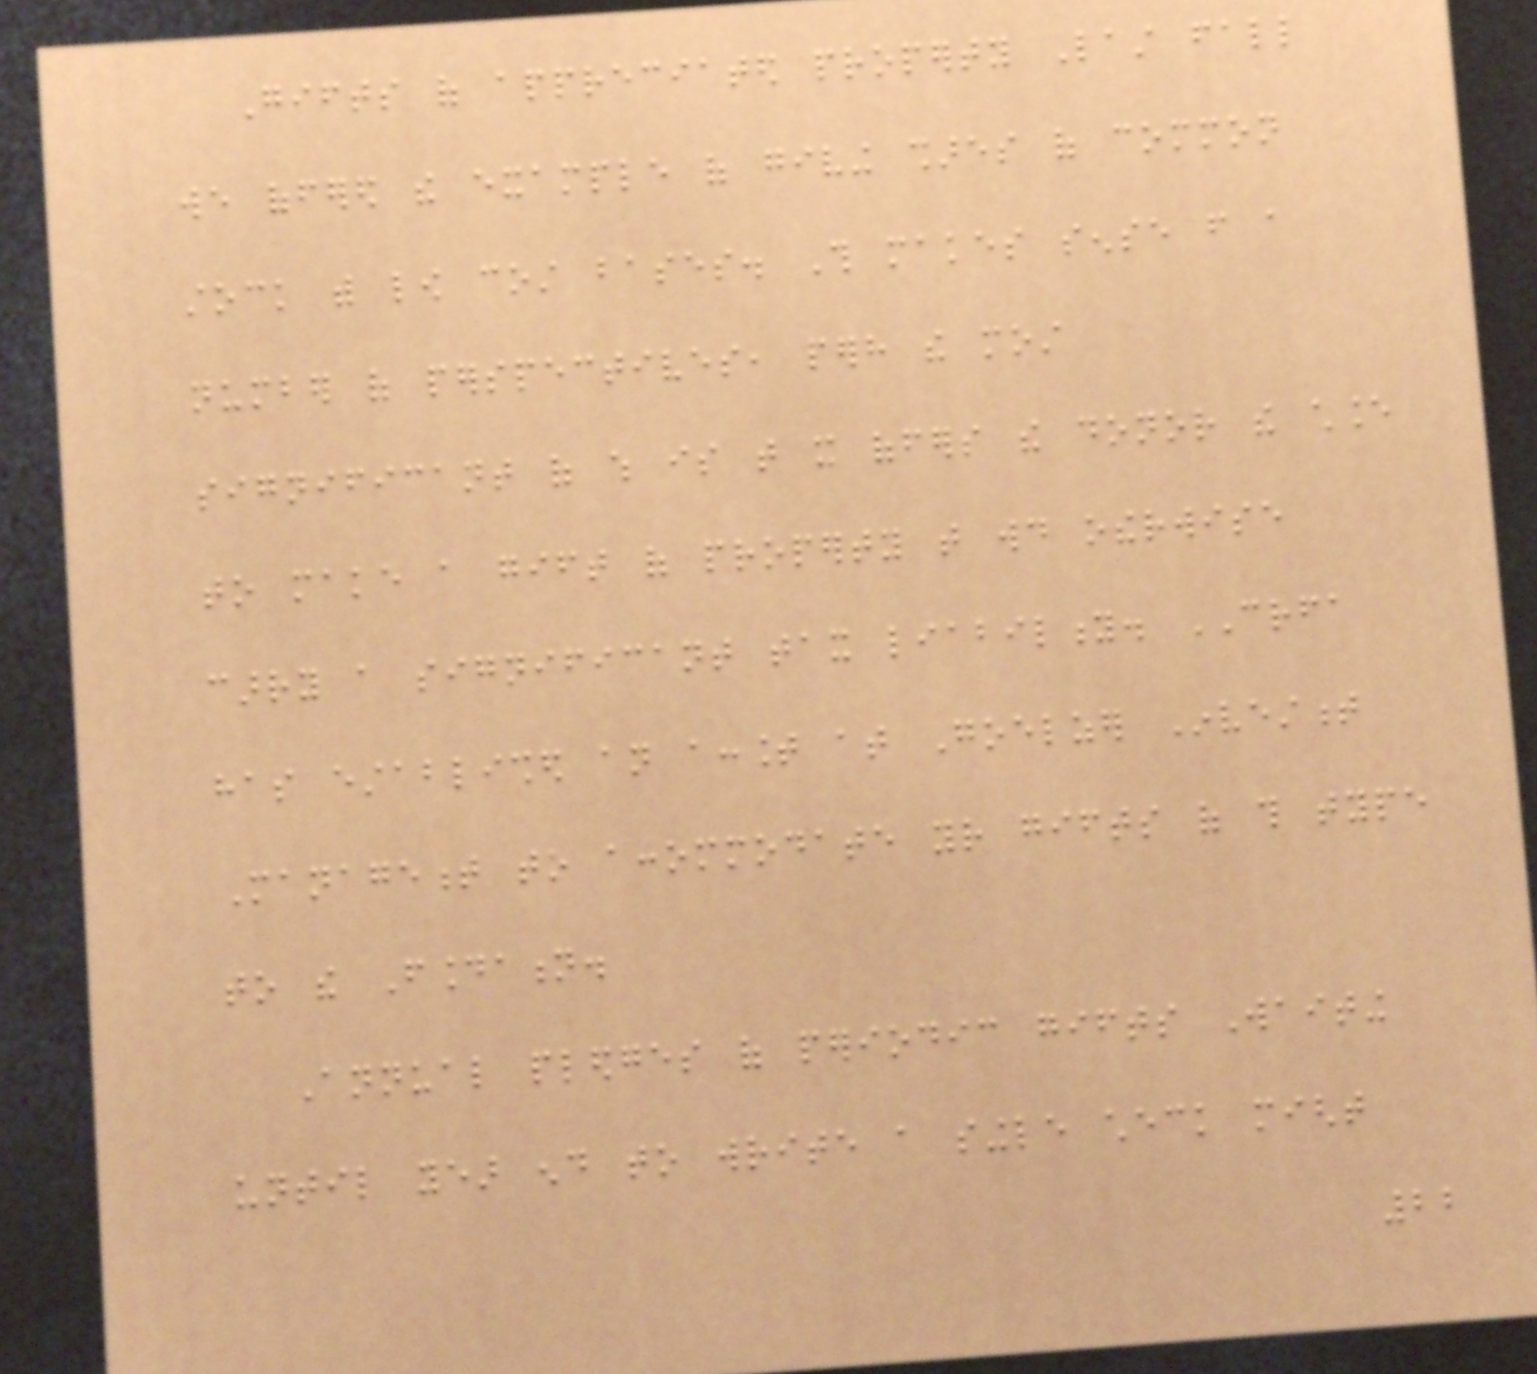Gifts of appreciated property Last fall
we offered the example of giving shares of common
stock with low cost bases. This makes sense from a
number of perspectives, perhaps the most
significant of which is that it offers the donor the chance
to make a gift of property that would otherwise
carry a significant tax liability. CRFA
has established an account at Goelzer Investment
Management to accommodate your gifts of this type
to the Foundation.
Annual pledges of periodic gifts Waiting
until year end to write a single check might
22
